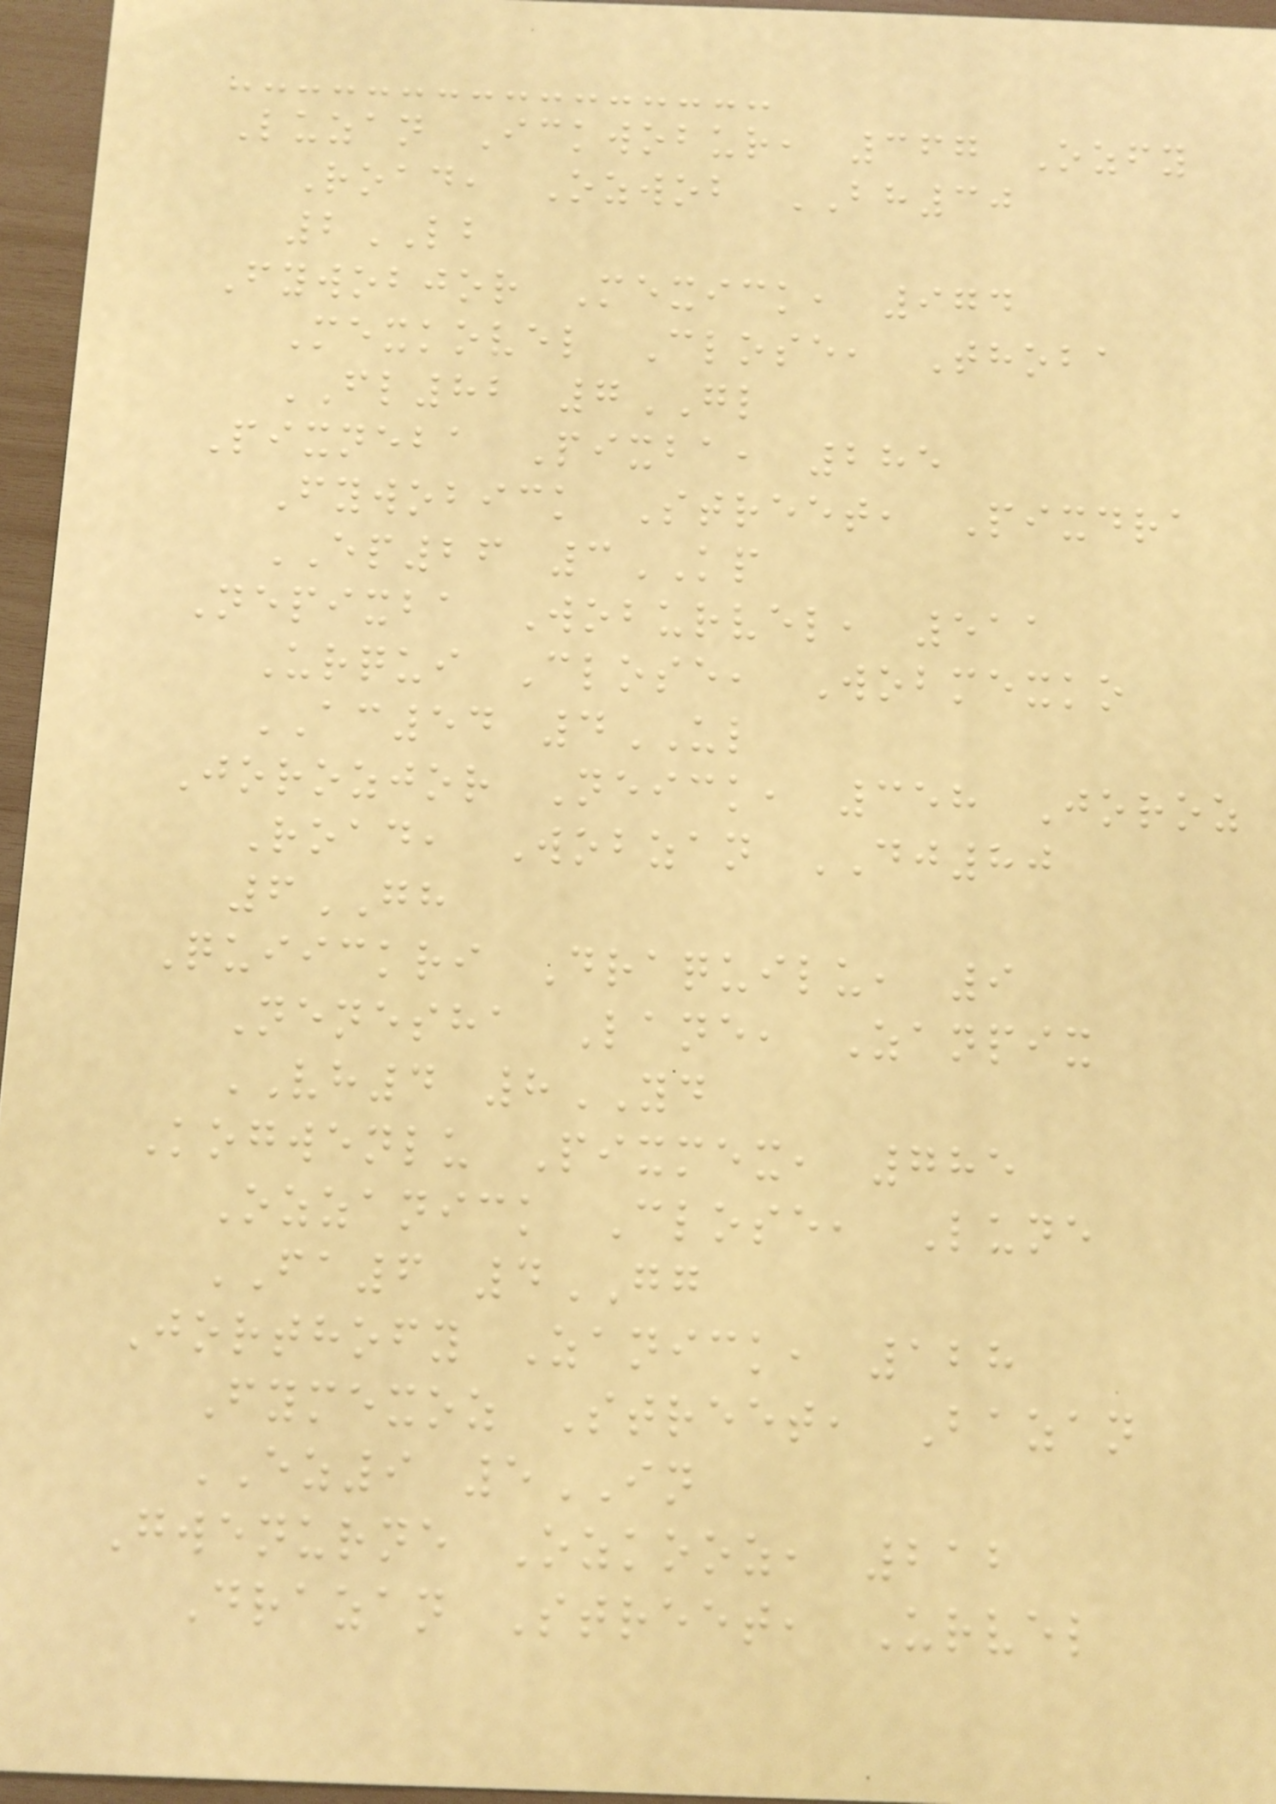Luzan Ickwobur, 367 Ozfy
Road, Ozwob BH30
2LB
Fywobjor Mexick, 974
Mexkovel Close, Thoba
FL82 7GL
Pixneba Pixba, 285
Fywobick Street, Pixdra
EP26 3KP
Nepixba Woburvel, 511
Urqui Close, Wobmexko
AC54 4UL
Jorozjor Neick, 358 Joroz
Road, Wobzan DJ80
6GH
Quiickri Draquilu, 9
Nenesha Lane, Zanpix
VH4 8YD
Kogwenlu Pixmex, 785
Ozzanick Close, Lune
FA6 4GG
Jorthofy Zanick, 128
Fymexoz Street, Bazan
EZ9 5IN
Gwenurne Ozkooz, 212
Drazan Street, Urvel
